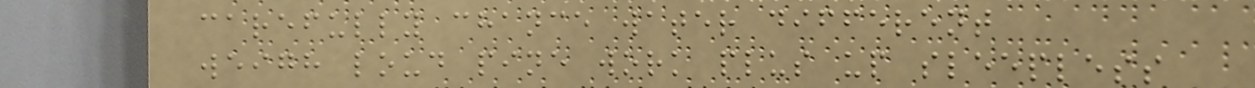carefully chance water different
weigh loud pine work plus up sleepless
